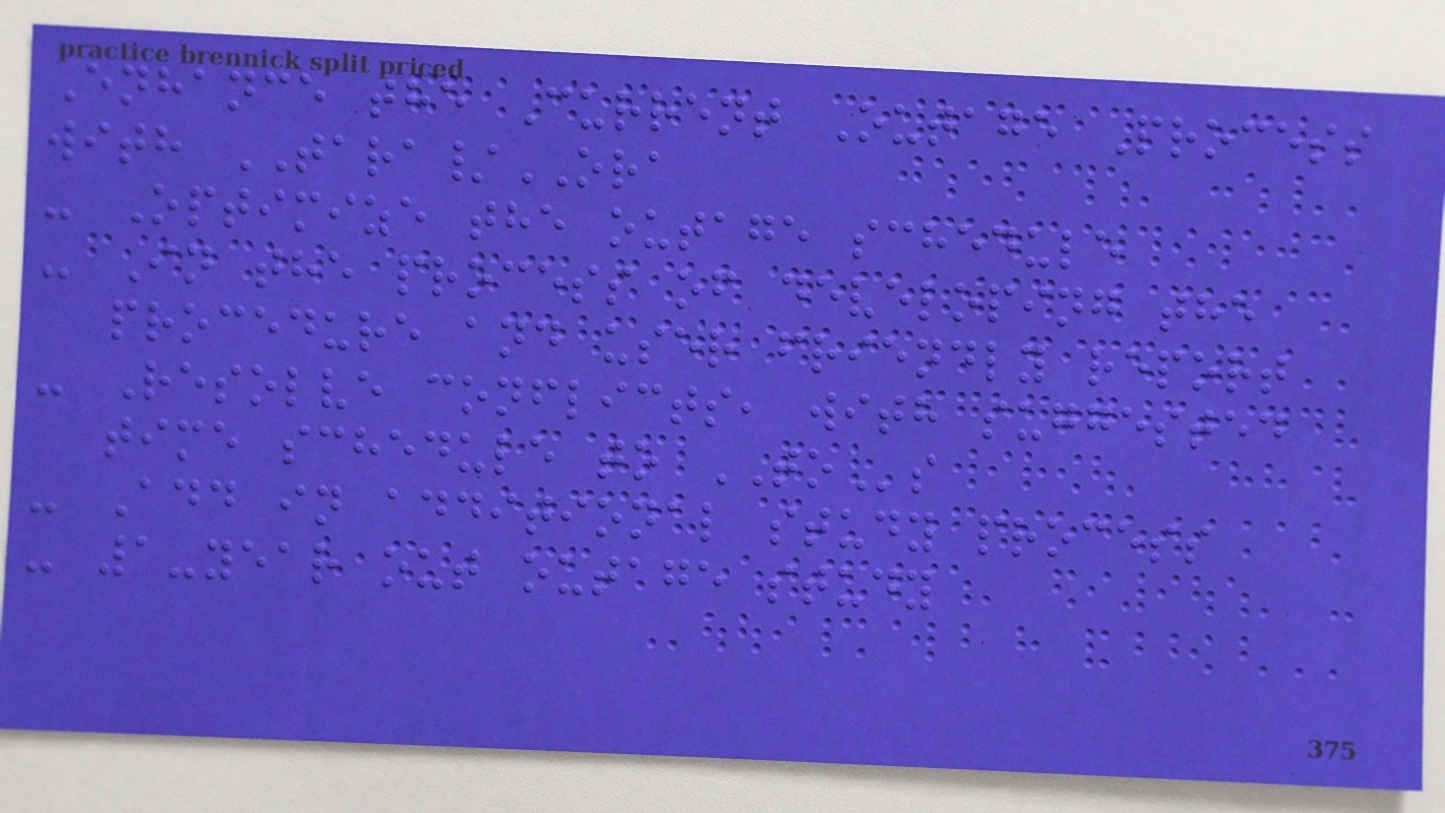Enhance the Current Outage Process
with TARA/ORA
- Optimize the outage schedule
- In the process of developing the
procedure and user friendly report
- Resolve conflicts, with suggested
time schedule to TOs
- Add in additional study process
- 1-year out outage study
